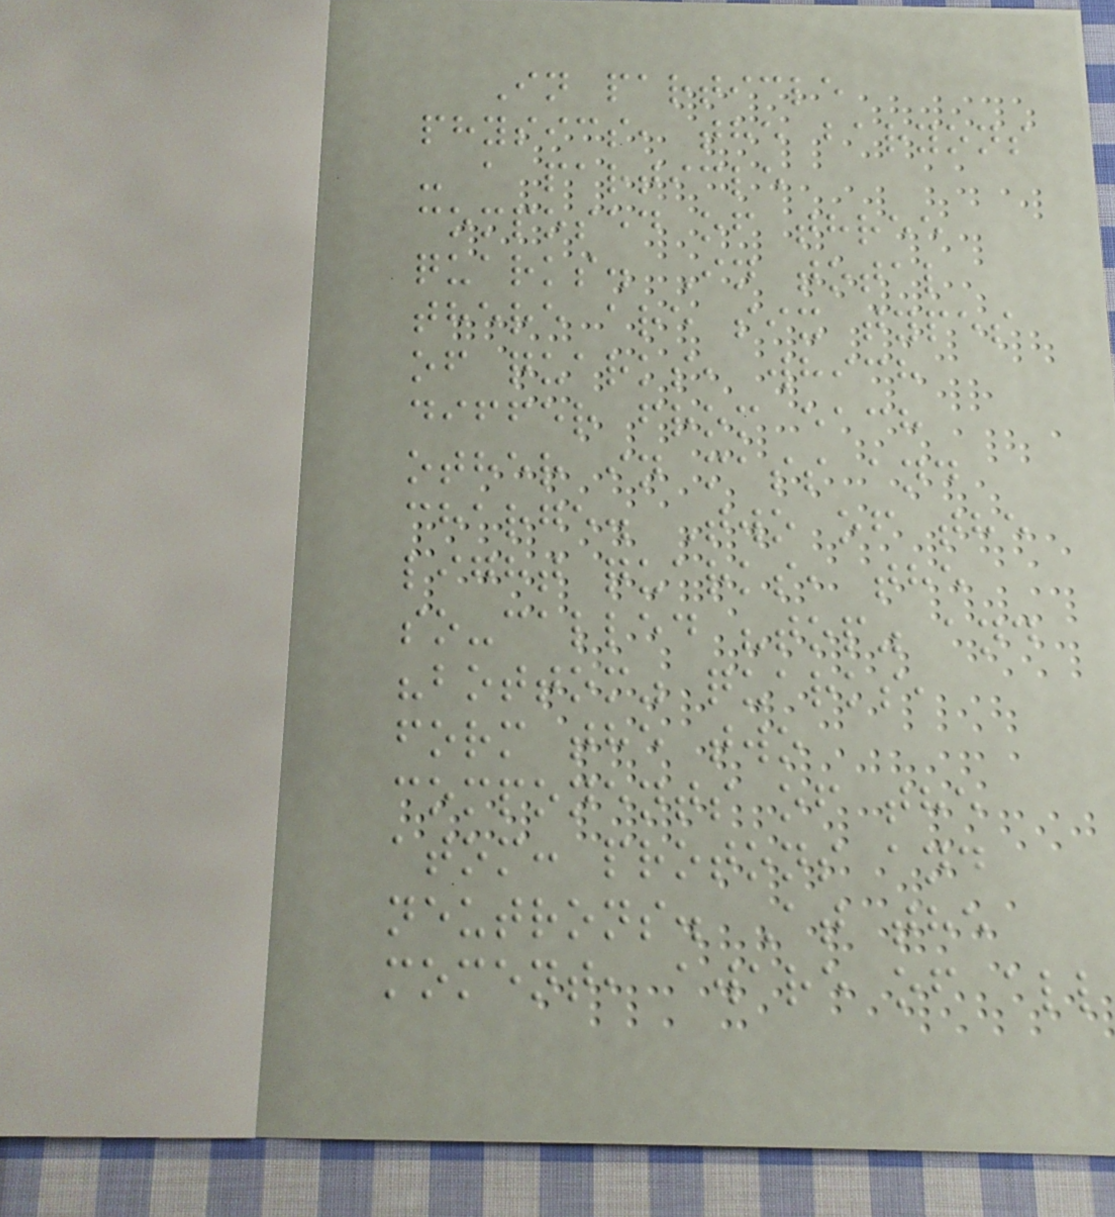In particle
physics, the baryons
- a particle
composed of three
quarks. In total
there are six types
of quarks, which
differ from each
other in mass and
charge. Two of the
light quarks, the
so-called "top" and
"bottom" quarks,
form the two
components of the
atom: protons and
neutrons. At the
moment, aware of all
